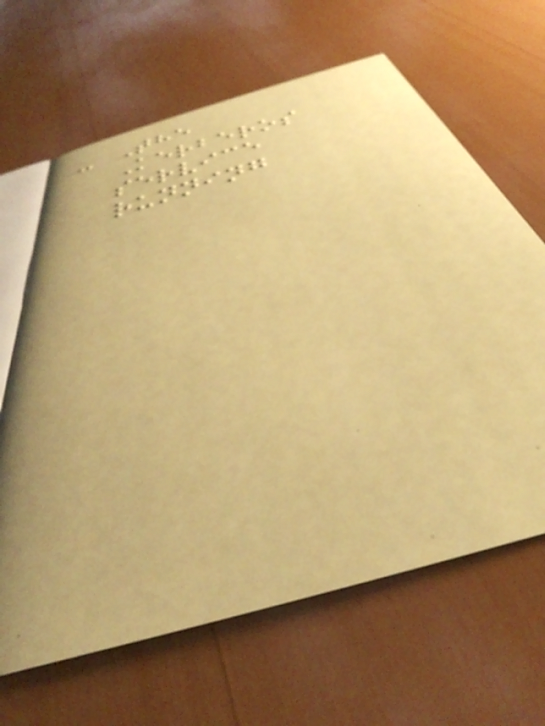- The
Kerberos
service
running
